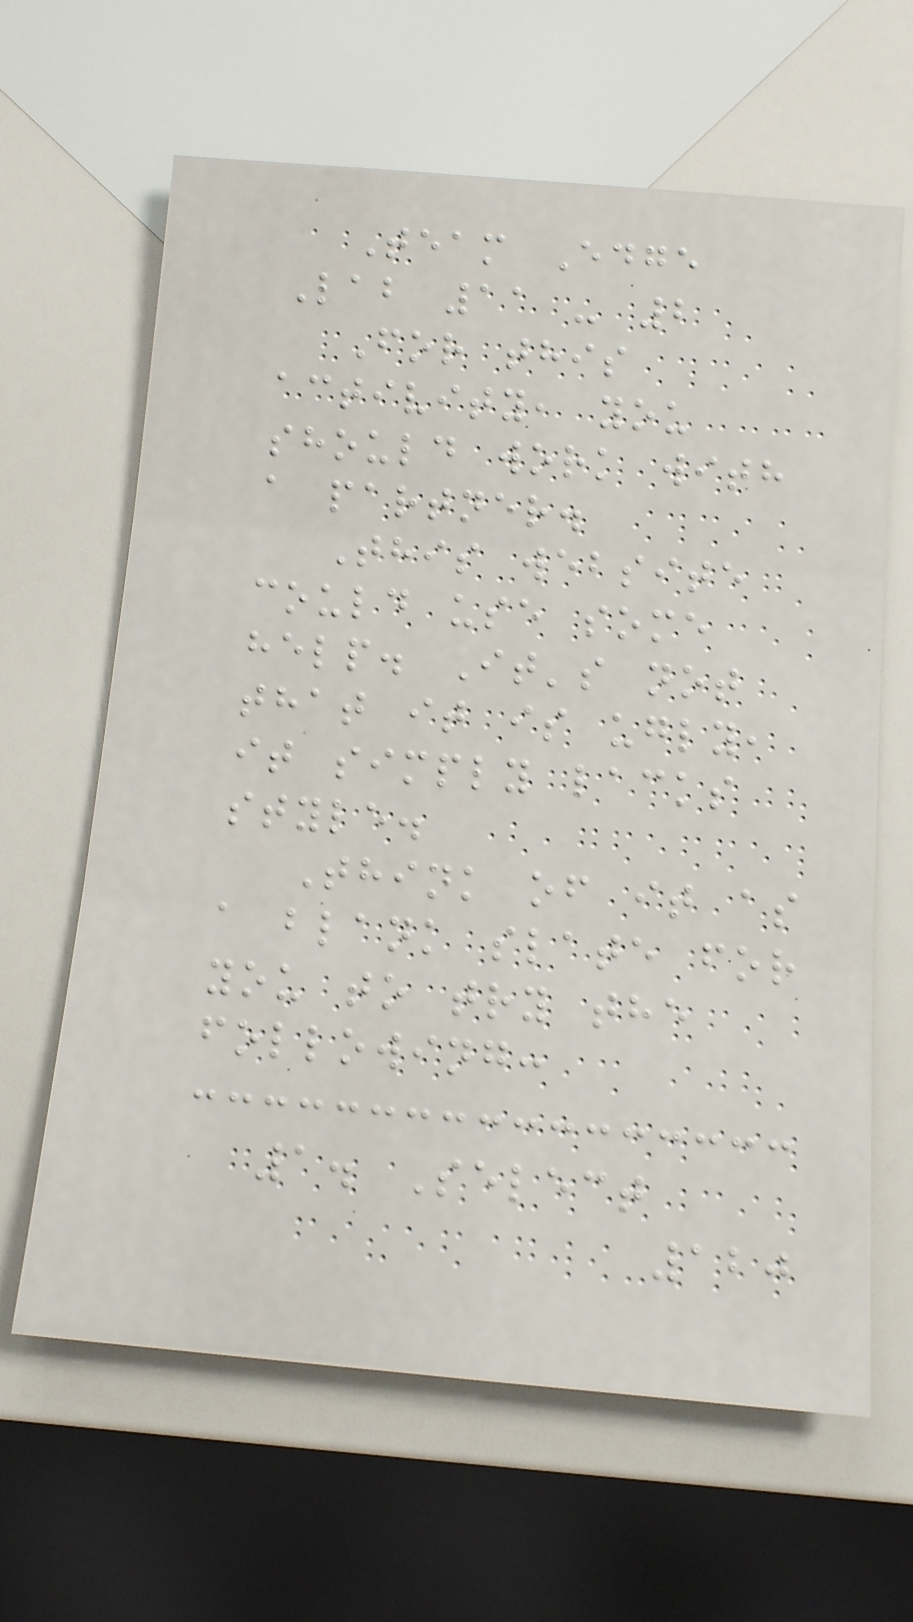Team Edge
Lab 11 - 2
For this
activity, you
should work with
a partner.
This website
could use some
help. It's not
that it is ugly,
it simply lacks
style.
Think of it as
a blank slate for
you to try the
following:
1. Select
120
